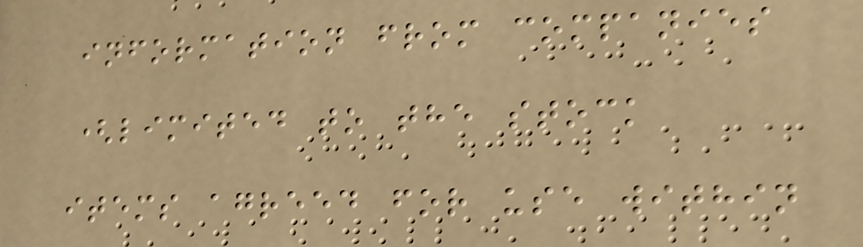information from companies
(limited to the stock
items agreed for use within
